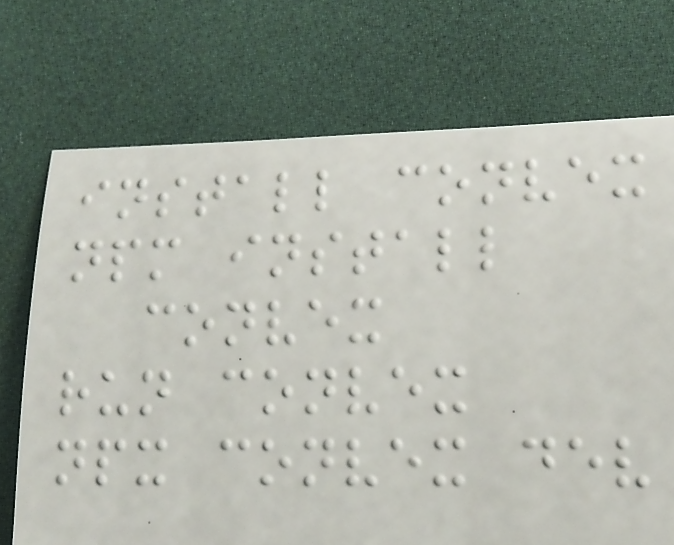install convex
npm install
convex
run convex
npx convex dev
